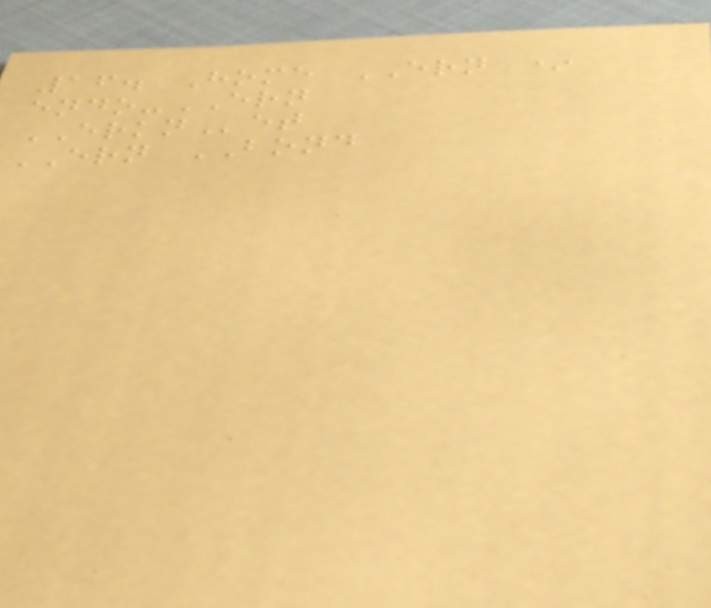16. Home ERN *
endo-ERN
ERKNet
ERN BOND
